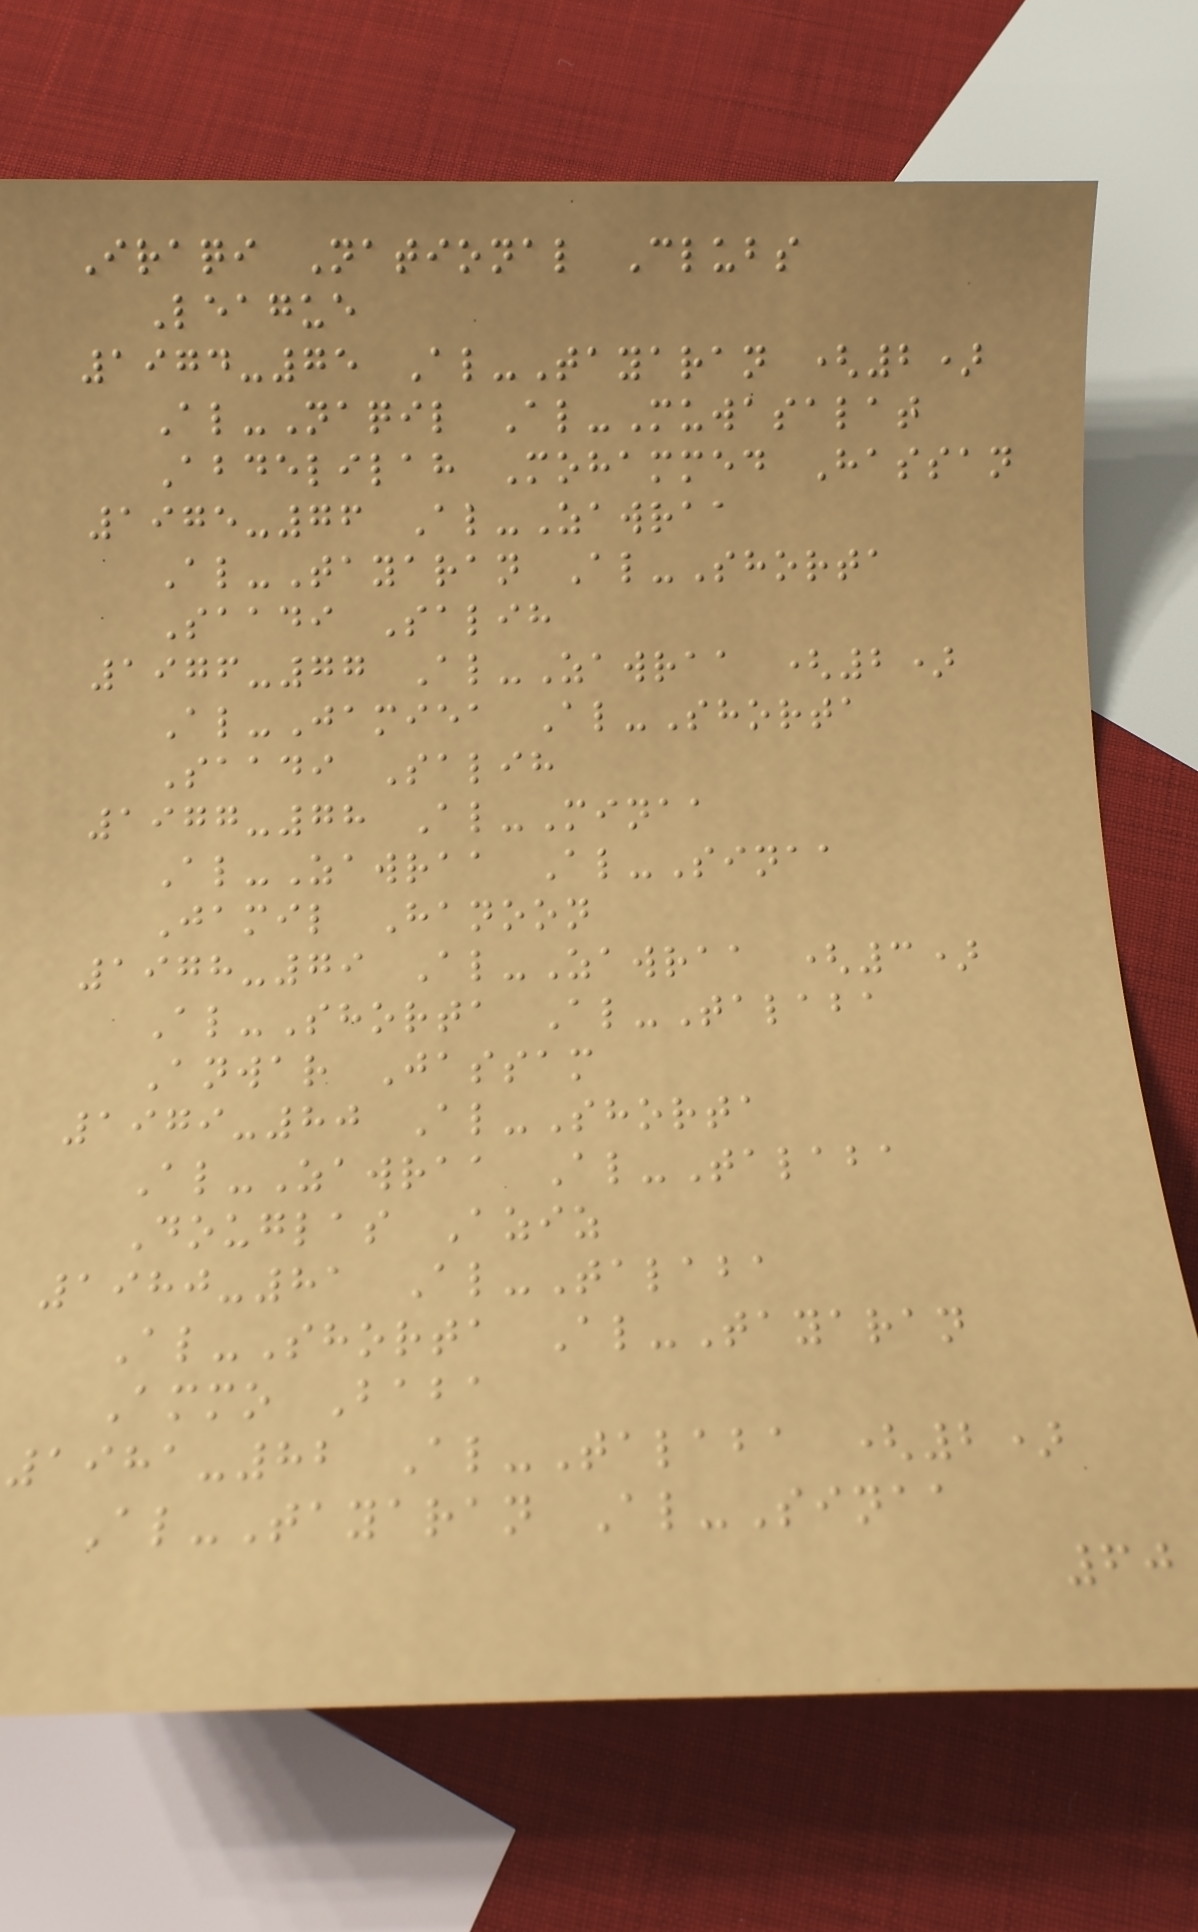Iraqi National Clubs
League
1974-75 Al-Tayaran (2)
Al-Naqil Al-Muwasalat
Abdelilah Mohammed Hassan
1975-76 Al-Zawraa
Al-Tayaran Al-Shorta
Saadi Salih
1976-77 Al-Zawraa (2)
Al-Jamiea Al-Shorta
Saadi Salih
1977-78 Al-Minaa
Al-Zawraa Al-Sinaa
Jamil Hanoon
1978-79 Al-Zawraa (3)
Al-Shorta Al-Talaba
Anwar Jassam
1979-80 Al-Shorta
Al-Zawraa Al-Talaba
Douglas Aziz
1980-81 Al-Talaba
Al-Shorta Al-Tayaran
Ammo Baba
1981-82 Al-Talaba (2)
Al-Tayaran Al-Sinaa
60
